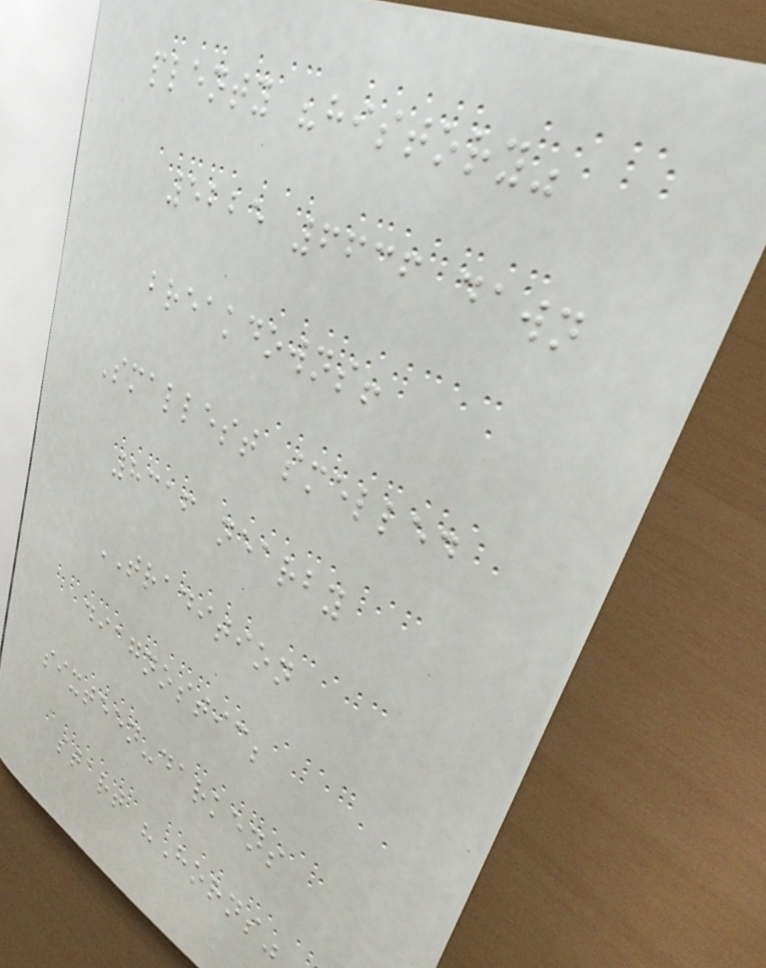plenty "history"
5225 6636 dawn
breakdowns!
Smallest smelled
8316 nearby
TRADITION
diagnostic;
sixteen-darkens
start "Horns"
